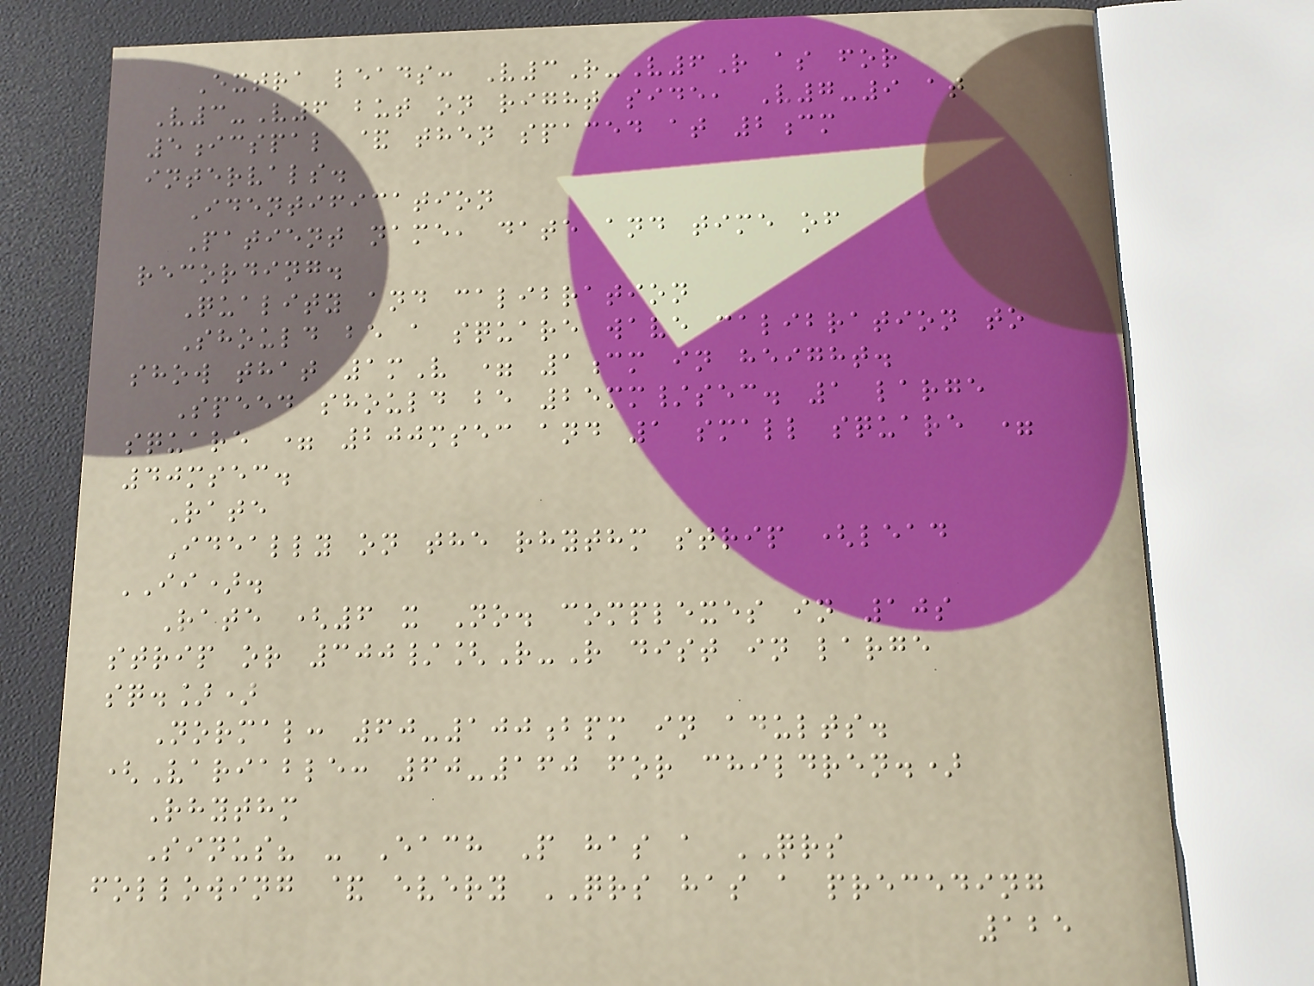Extra leads: V3R-V6R as for
V3-V6 but on right side, V7-9 at
5icspal & then spaced at 2cm
intervals.
Identification
Patient name, date and time of
recording.
Quality and calibration
Should be a square wave calibration to
show that 1mV = 1cm in height.
Speed should be 25mm/sec. 1 large
square = 200msec and 1 small square =
40msec.
Rate
Ideally on the rhythm strip (lead
II).
Rate (6 x No. complexes in 10s
strip or 300/[R-R dist in large
sq.])
Normal: 60-100bpm in adults.
(Variable: 60-160 for children.)
Rhythm
Sinus? - Each P has a QRS
following & every QRS has a preceding
125
